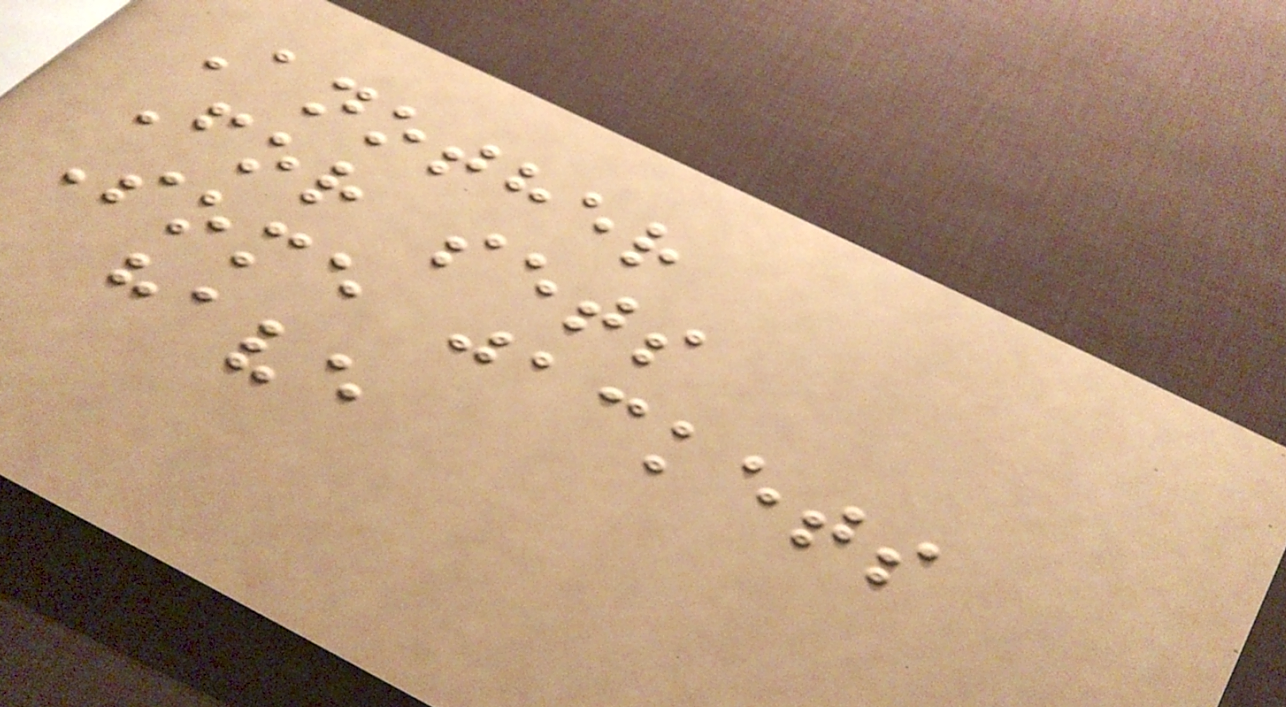Another
For sets
Some jackets
have
